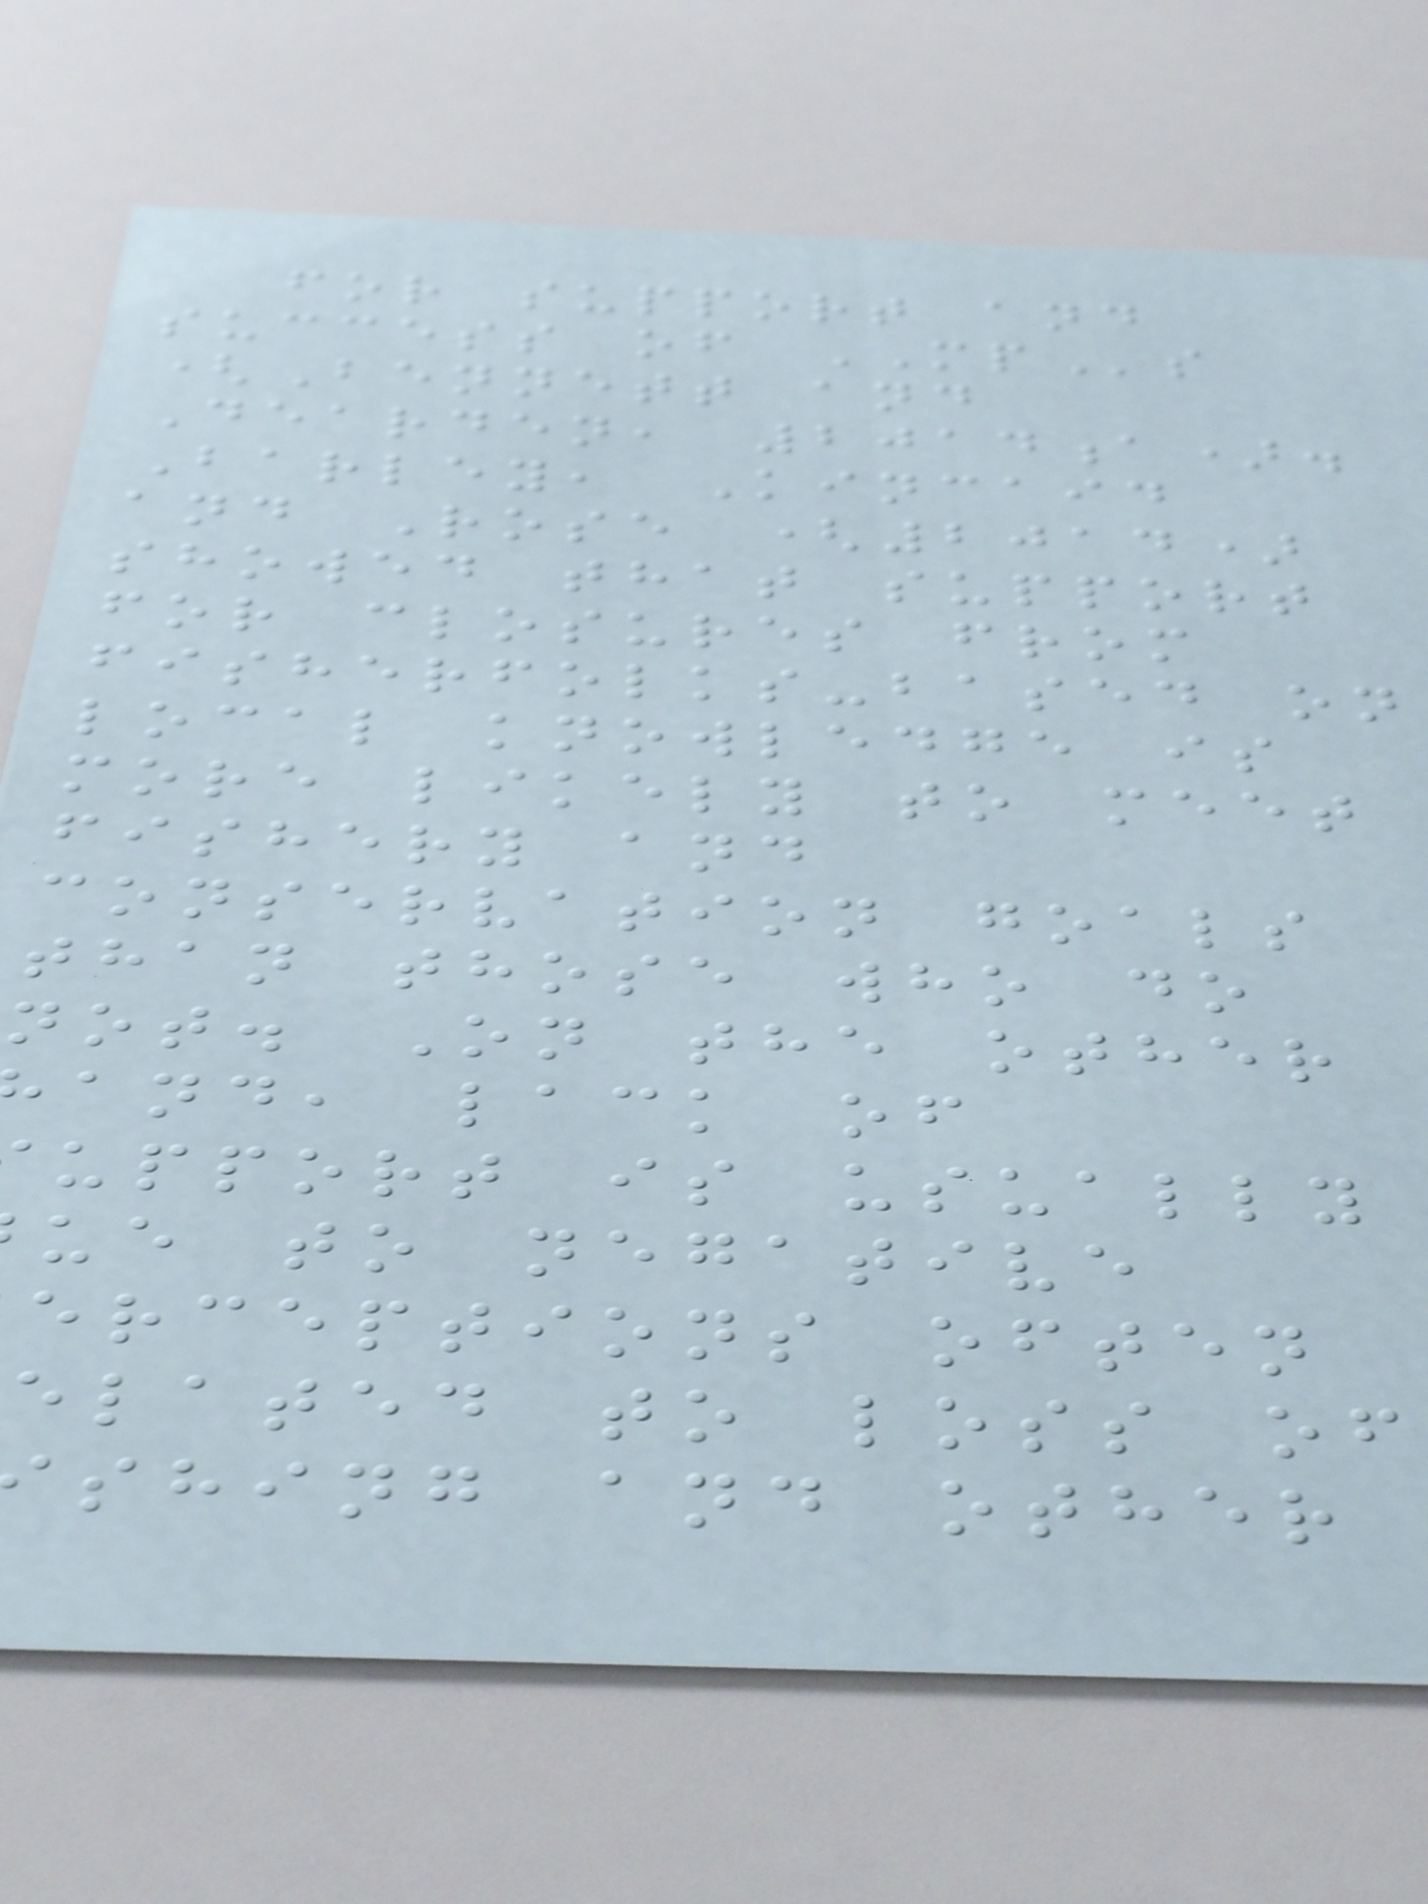for support and
success of MPs
(Bennett and
Dearden, 2014a).
Barley, Kincaid
and Rose (2014)
showed that support
for closures from
fisherfolks-based on
local knowledge is
more likely to meet
fishery and
conservation goals
than those who do
not. On the other
and, lack of
upport is usually
ue to negative
erceptions often
elated to loss of
shing and other
